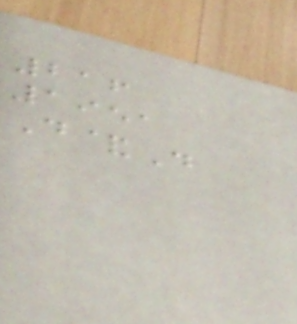216
1951
D&D
